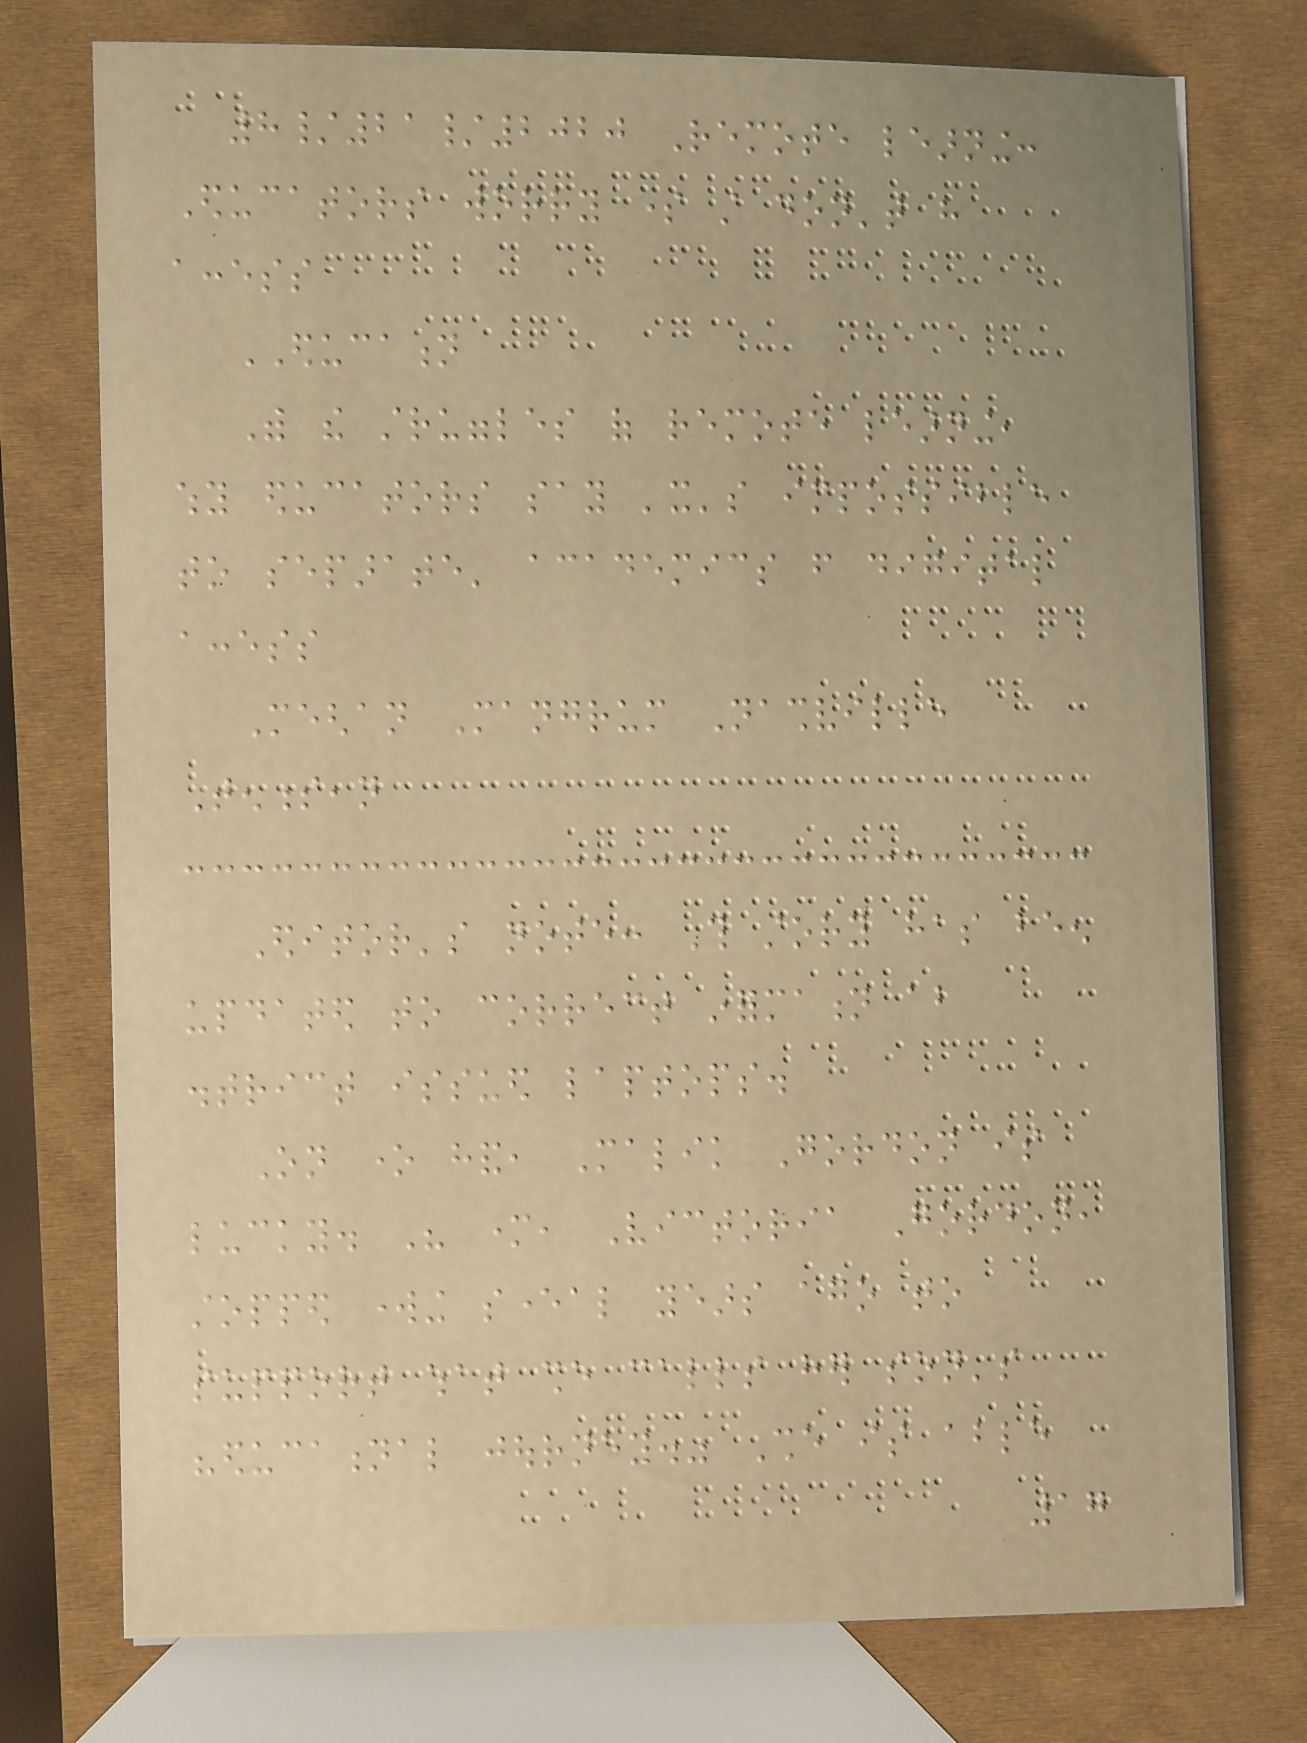8/21/2020 Remote learning:
Educators worry some still don't have
access
EDUCATION
With the struggles of remote learning,
why educators say 'it's impossible
to separate' academics from digital
access
Meghan Mangrum Nashville
Tennessean
Editor's note: This story has been
updated to correct information about
district issued laptops.
On one hand, Malik Gordon is
lucky. His mother, Victoria Gordon,
stopped working several years ago to
support what she calls her son's
"educational journey." She is able
17
